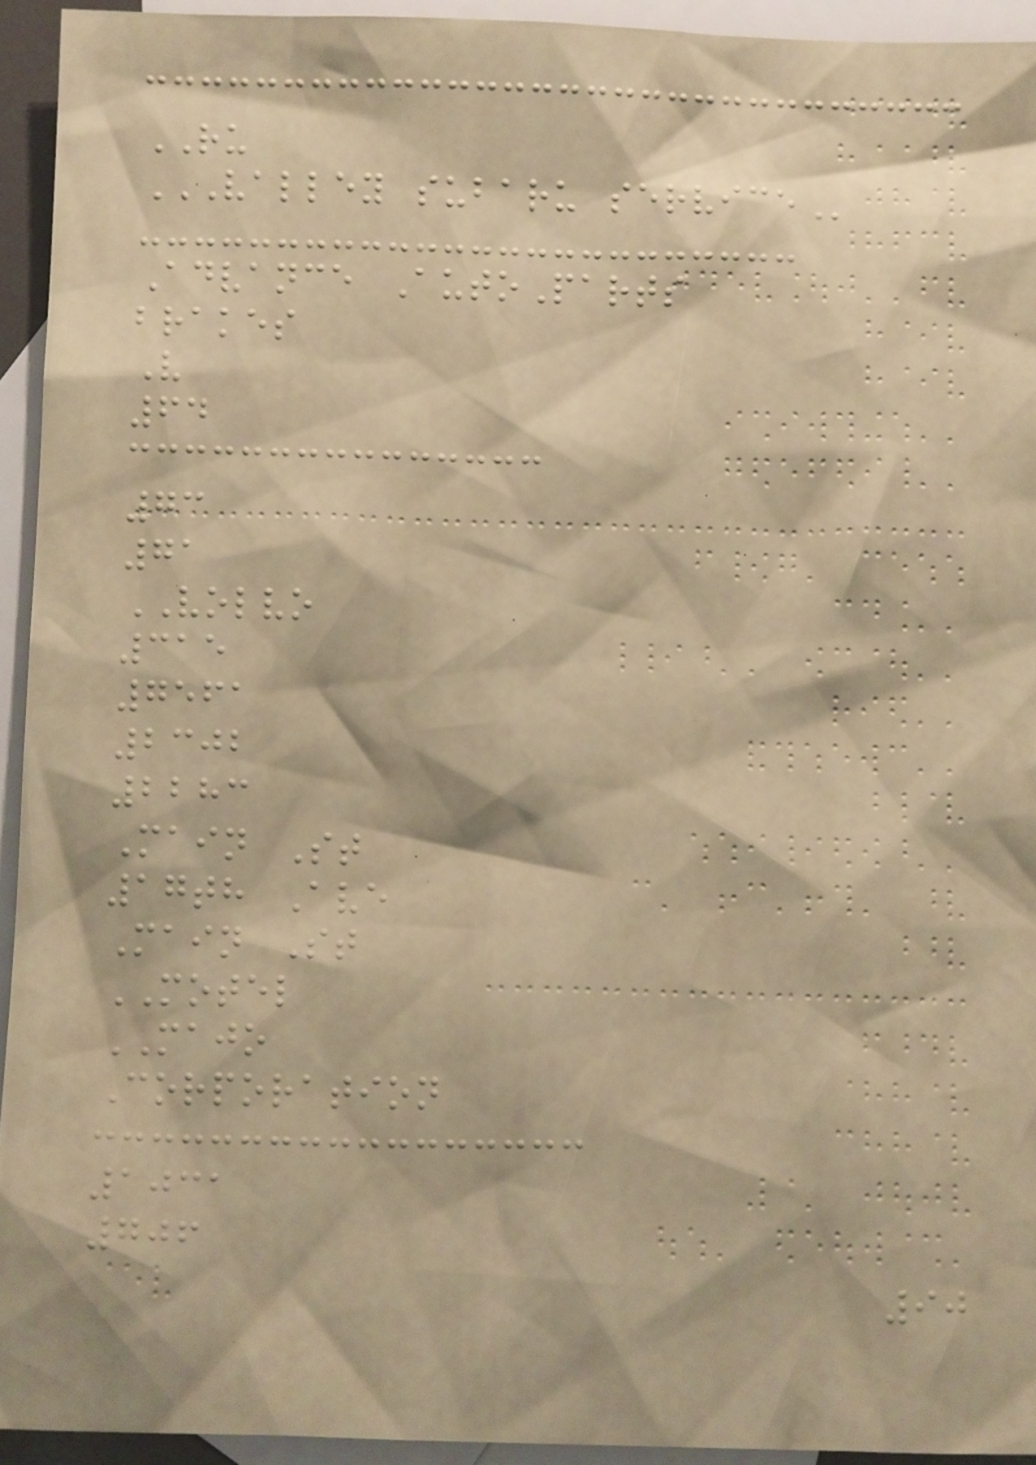RU
VALLEY SUBARU SERVICE
Advance AutoParts
brakes
V
64
73
71
VOLVO
315
7561
2302
2283
Main St
17th Ave
Main St
MOTEL
MAJO
Corporation
1031
706
90
